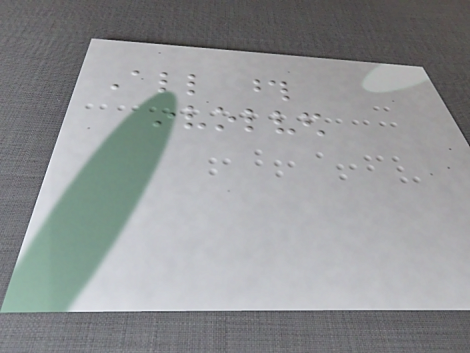All those
involved
